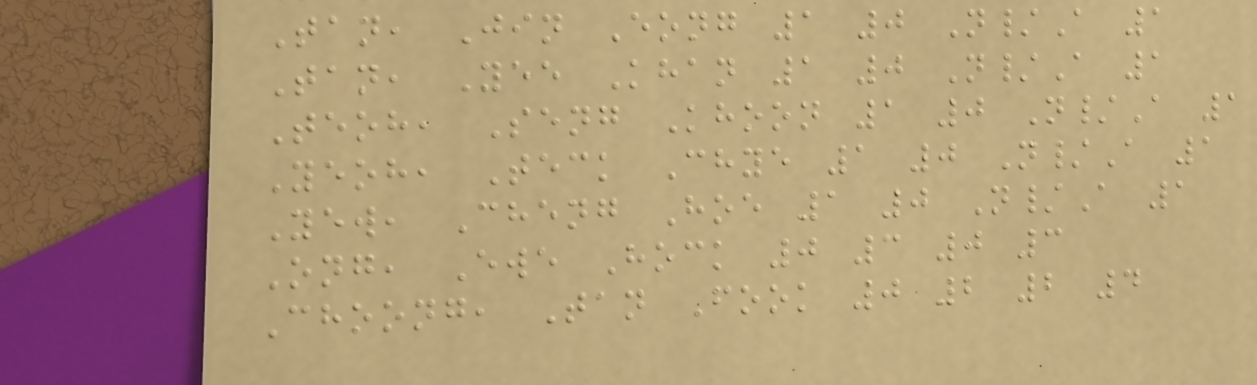Tan, Jin Eong 1 0 N/A 1
Tan, Yee Khan 1 0 N/A 1
Teoh, Seng Khoon 1 0 N/A 1
Yeoh, Teck Chye 1 0 N/A 1
Yew, Cheng Hoe 1 0 N/A 1
Ong, Ewe Hock 0 3 0 3
Choong, Tan Fook 0 2 2 4
